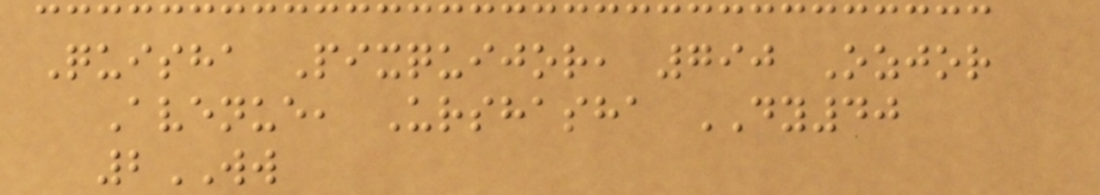Quisha Pixquijor, 790 Ozjor
Avenue, Urshasha DY40
2WW
